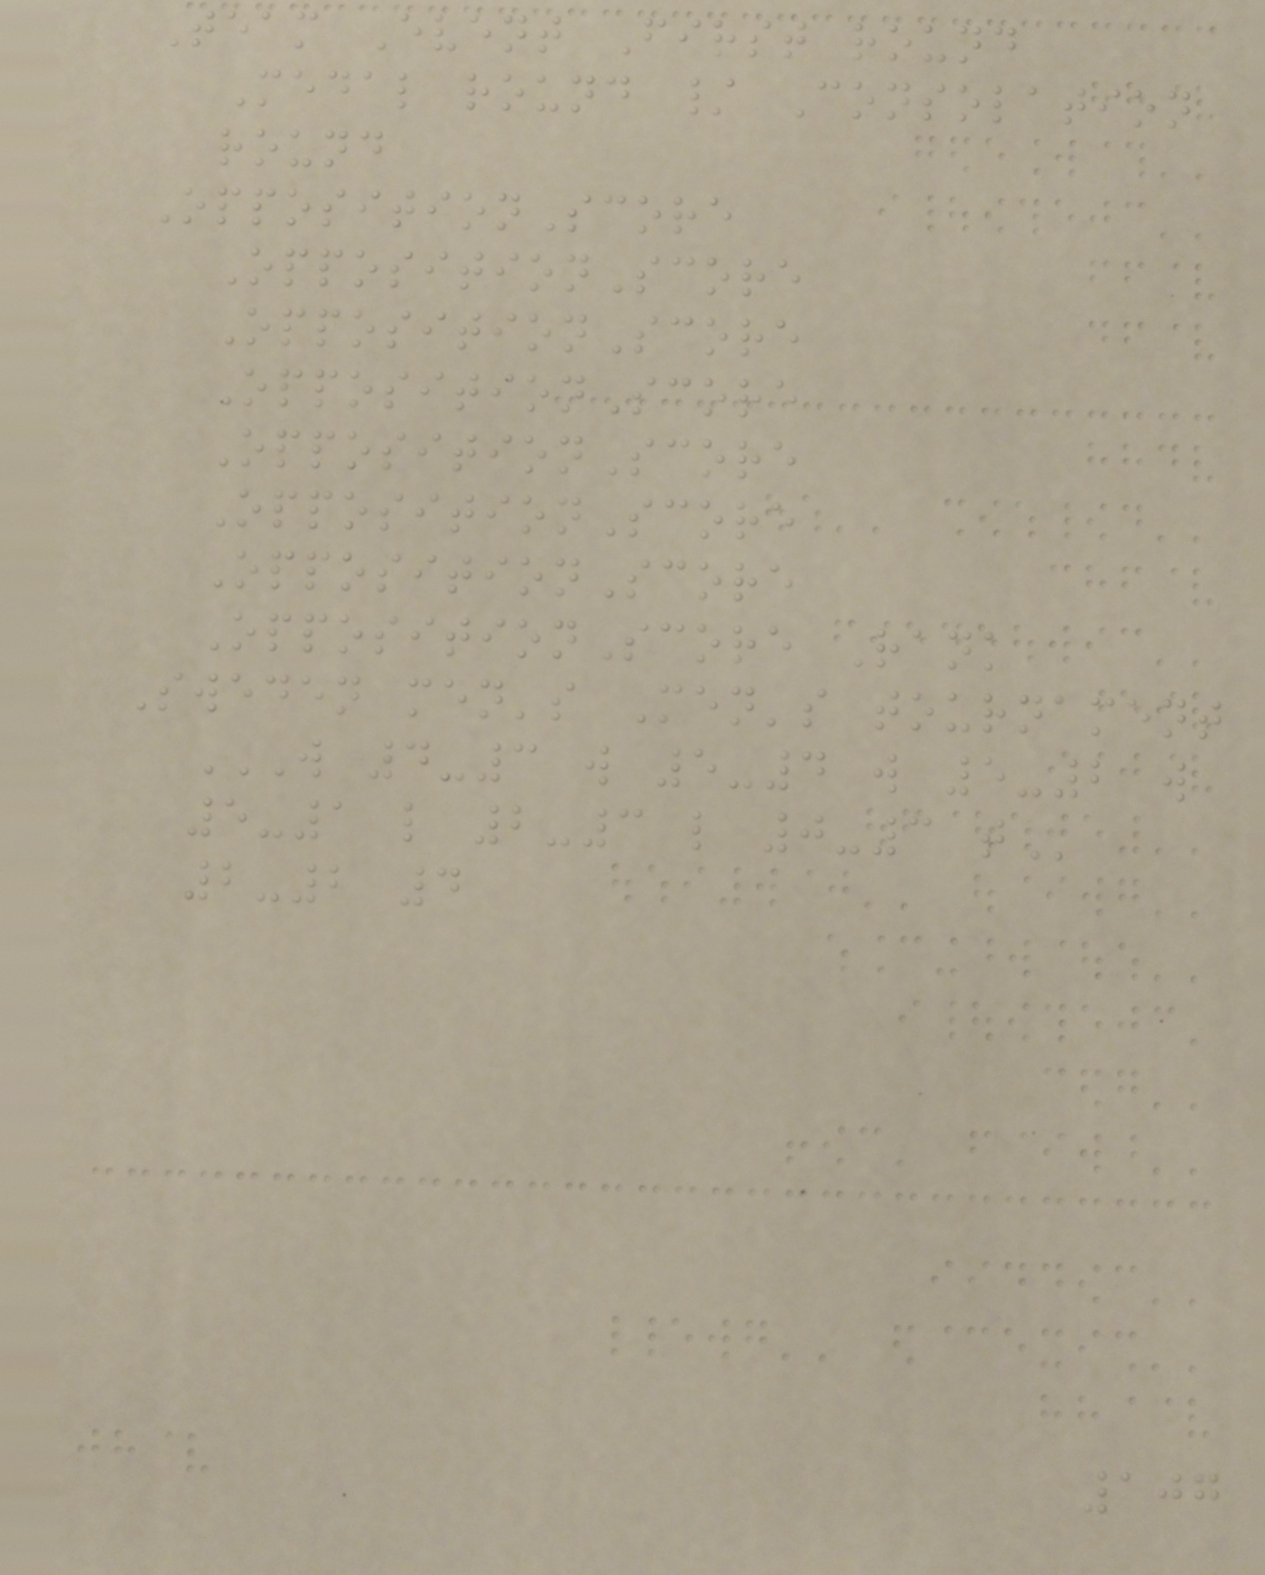Team Event First round
Medal round / Consolation
round
OppositionScore
OppositionScore
OppositionScore
OppositionScore
OppositionScore
OppositionScore
OppositionScore
OppositionScore Rank
Sweden men's Men's tournament
W 4-3 W 5-4 W 5-2 W
5-1 L 2-3 L 0-3 T
2-2 4
107
